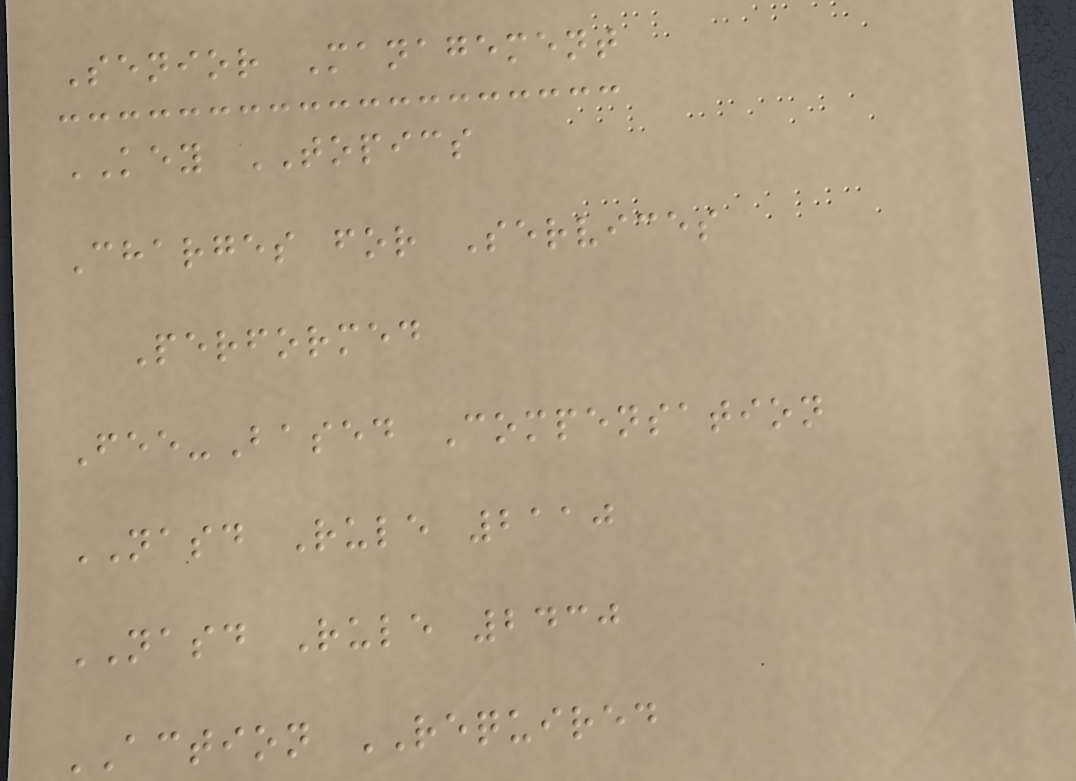Senior Management
KEY TOPICS
Charges for Services
Performed
Fee-Based Compensation
NASD Rule 2110
NASD Rule 2430
ACTION REQUIRED
